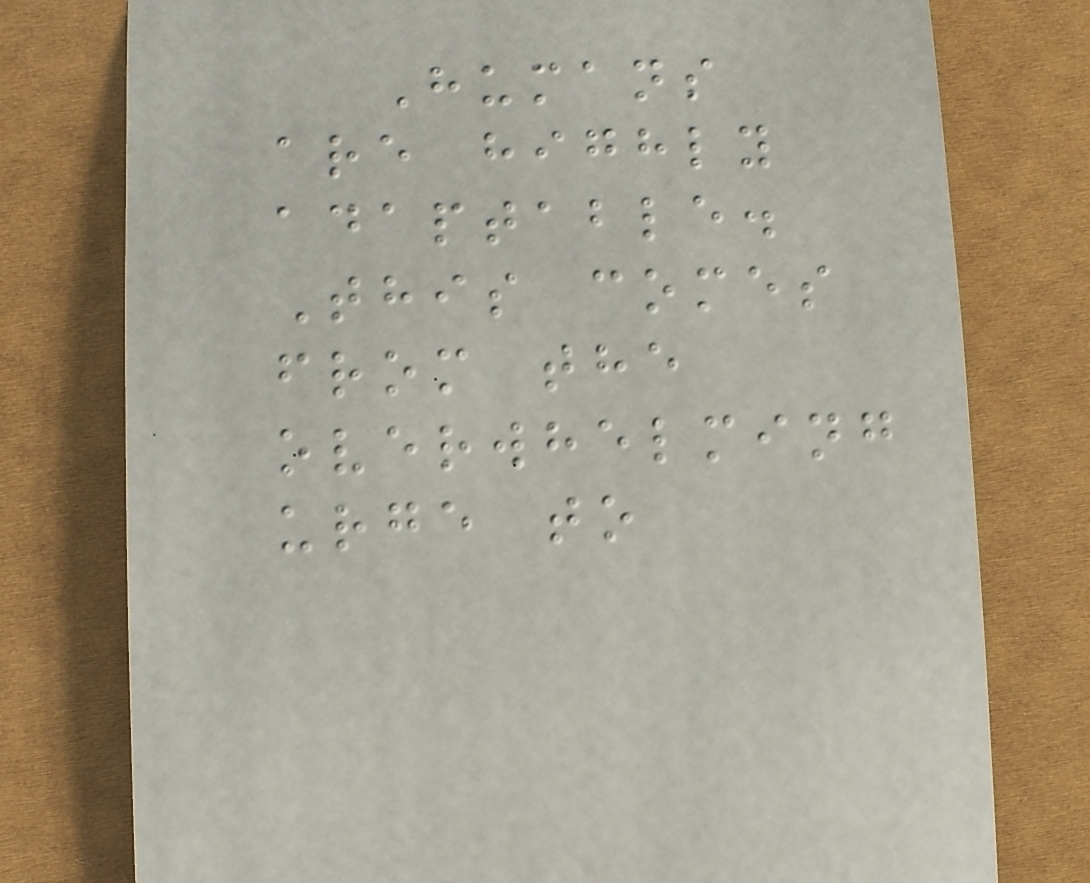Humans
are highly
adaptable.
This comes
from the
overwhelming
urge to
